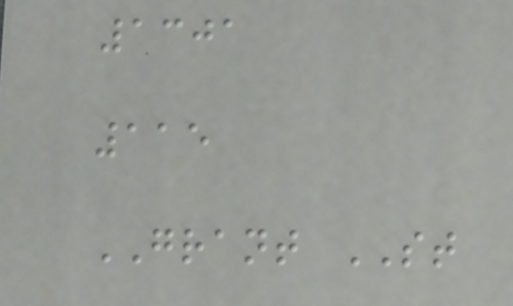1301
115
GRANT ST
